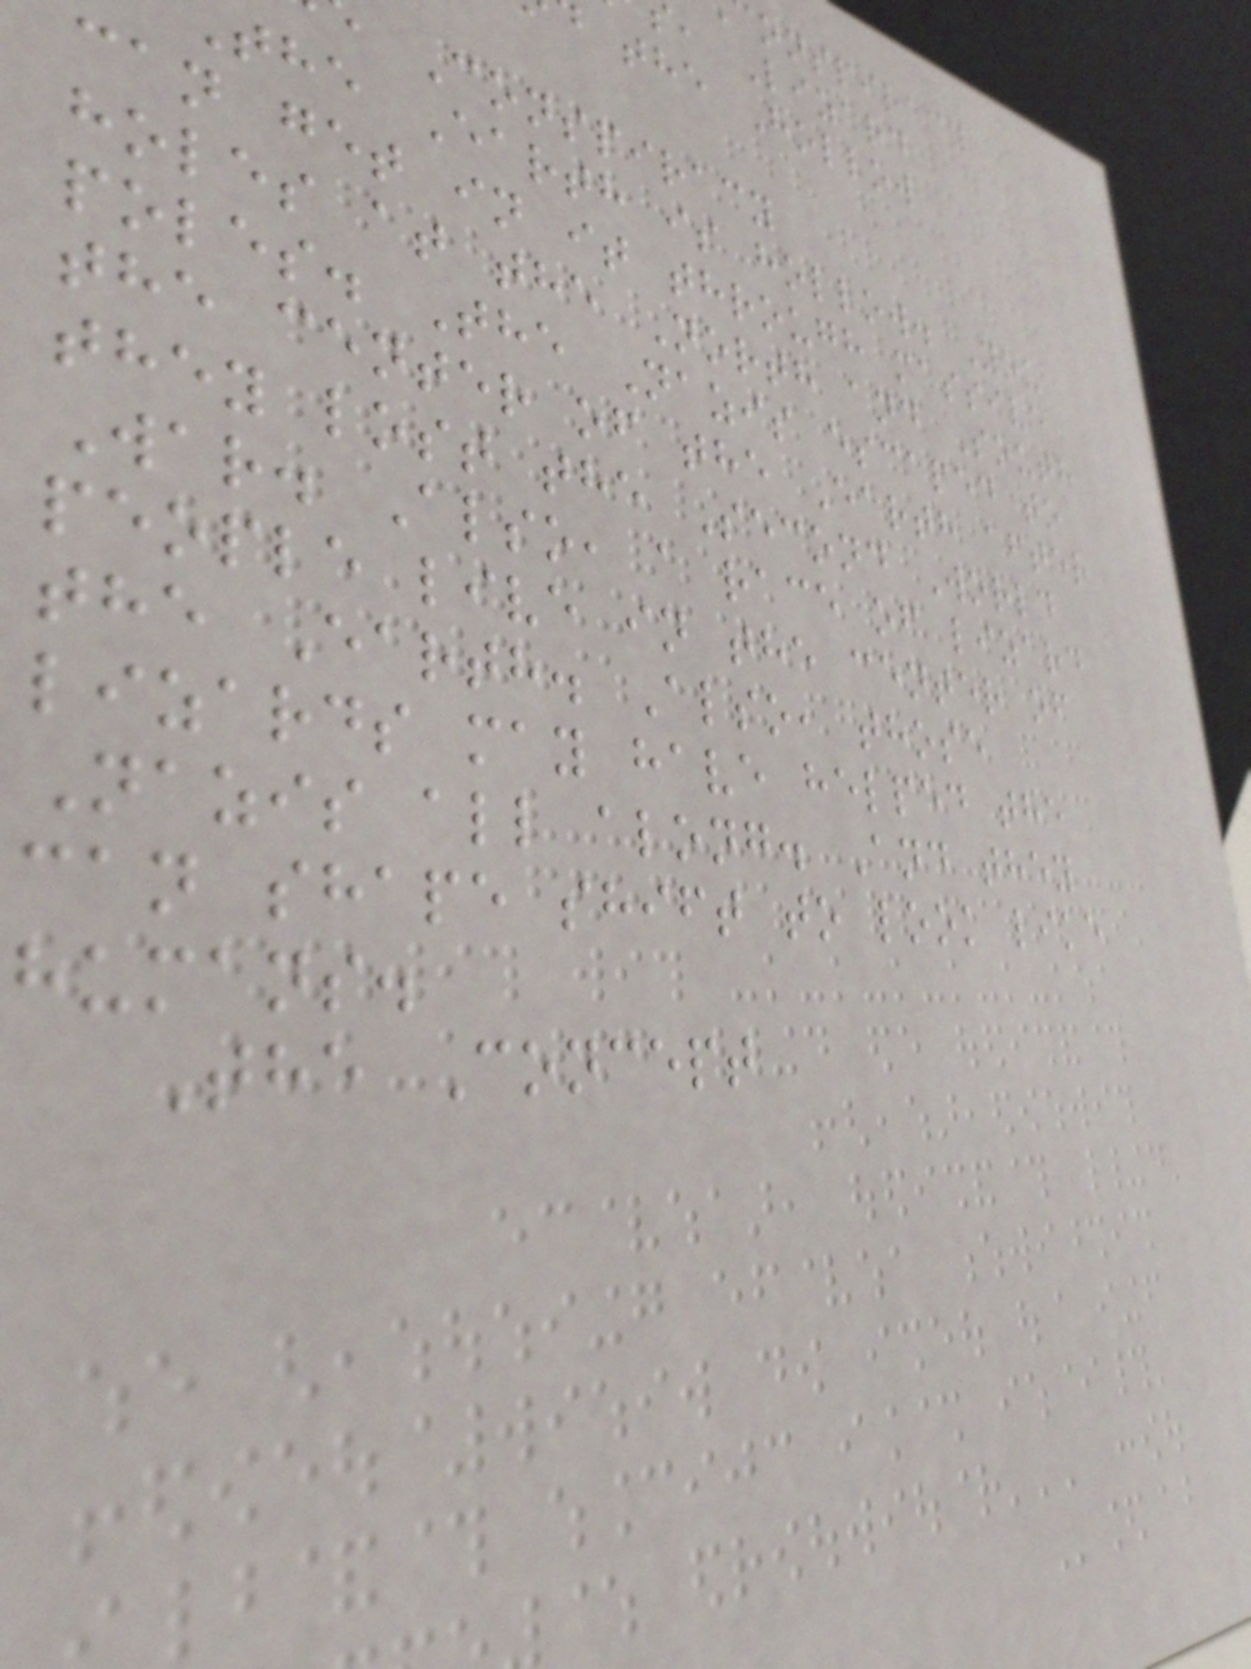onspiracy
, Lizard
the Hollow
Conspiracy
the Earth is hollow. You
can get in it through massive
holes at the North and South
poles. The Nazis escaped to
the center of the Earth after
they lost the Second World
War. Also, a race of lizard
people live in the center of
the Earth. Also, those
lizards may have helped the
Nazis all along. And they
can shape shift to look like
humans.
The Concept
